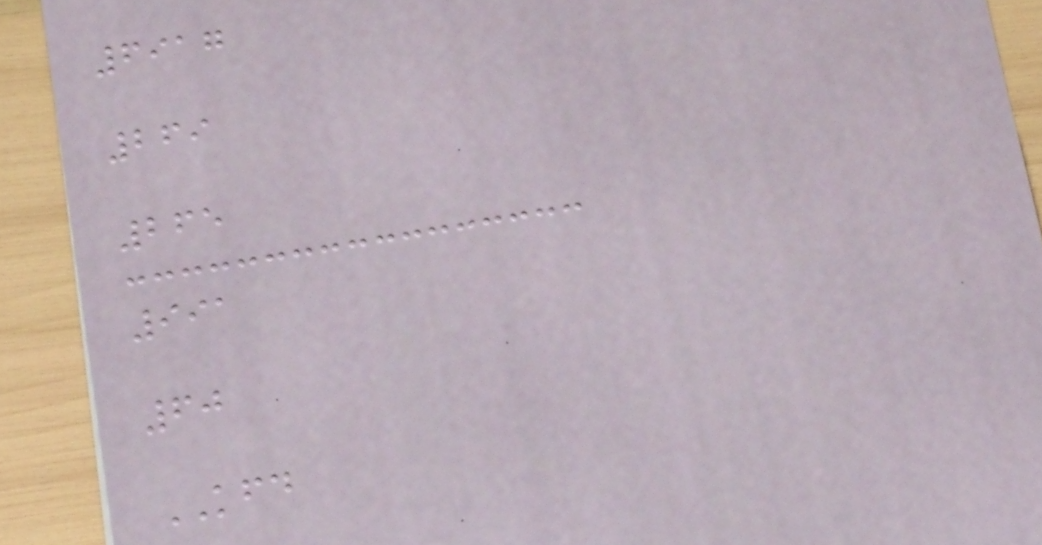6917
269
265
991
60
KFD
